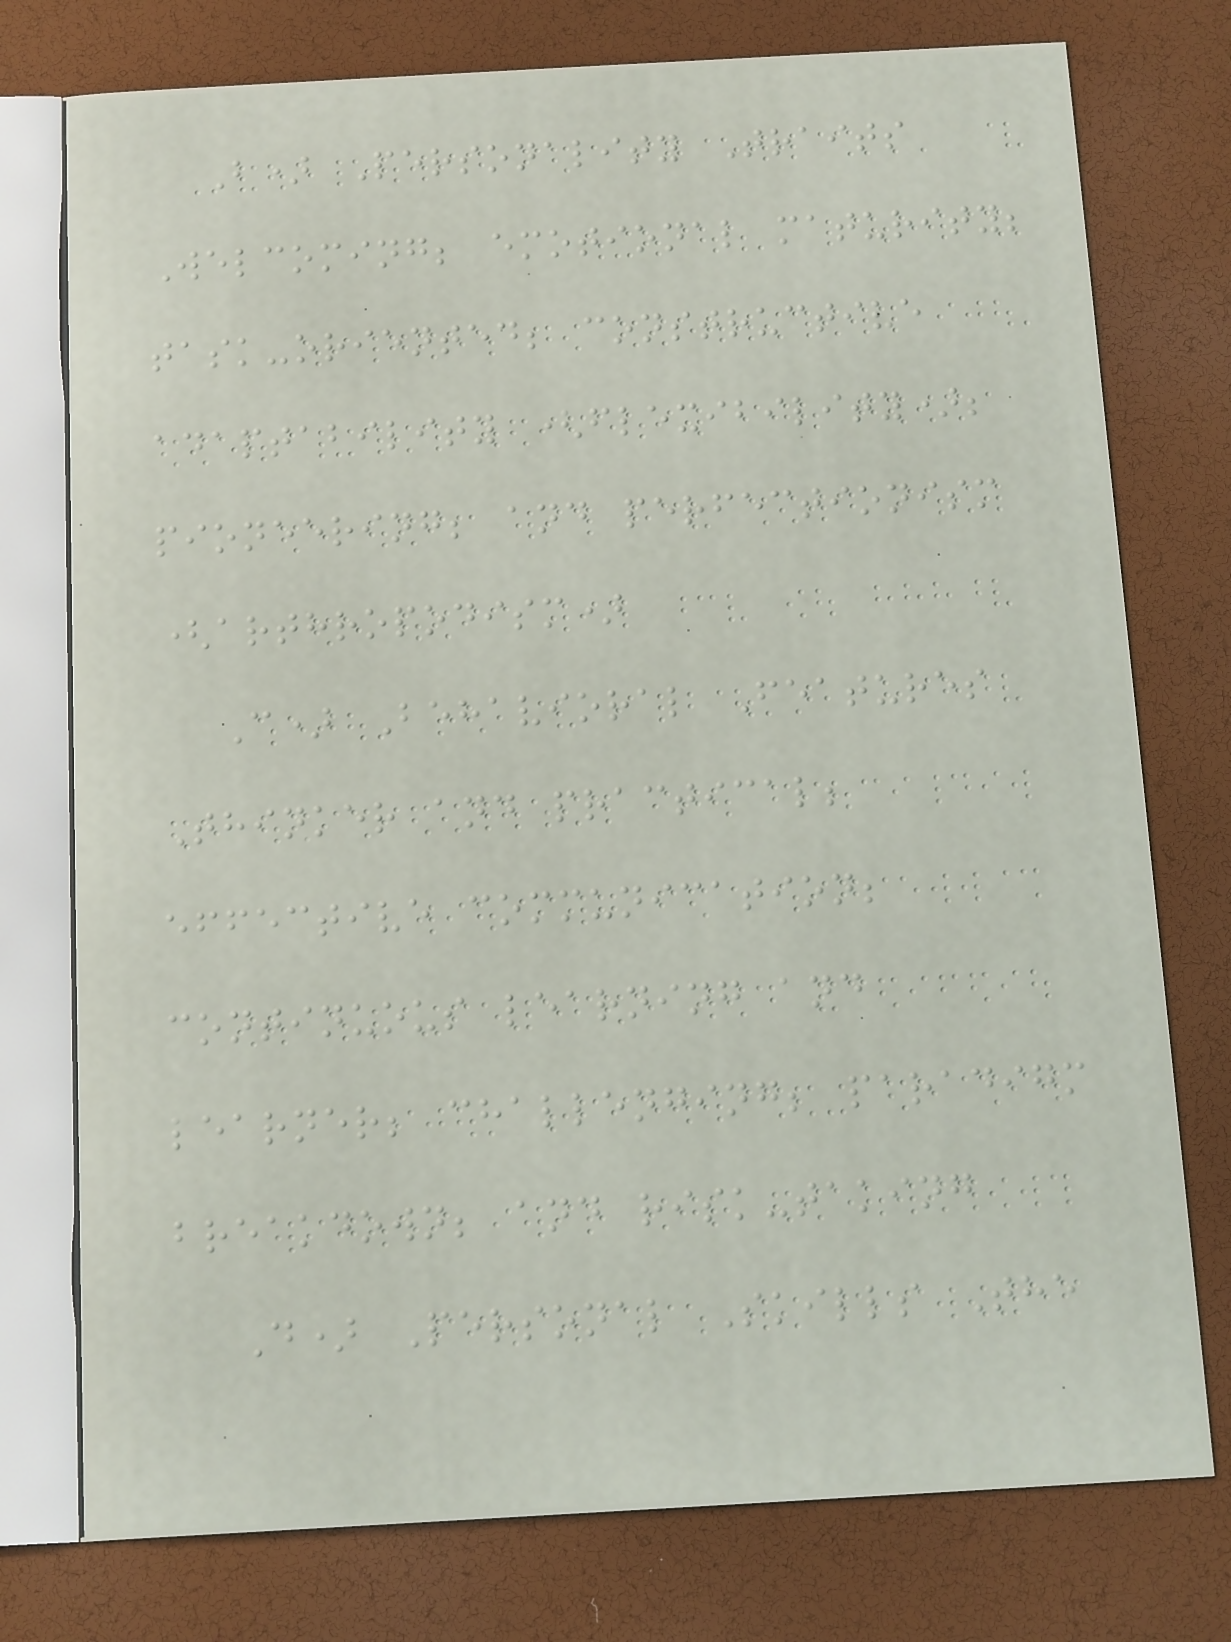B) Personality Traits
Welcoming; emotional maturity;
task-oriented; constructive
adaptability (flexibility);
pioneering; and perfectionism
(arthropodism)
C) Behavioral Features
Thinker and practical;
effective communication;
continuous learning and
learner; challenging; paradigm
breakdown; and risk-taking
D) Personal Skills The
